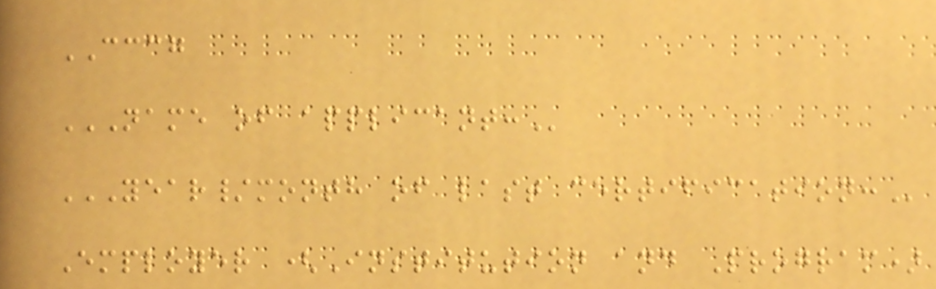CCCG
NAME OF APPLICANT:
YEAR/MONTH OF LAST CERTIFICATION:
Employer (Institution and Program)
